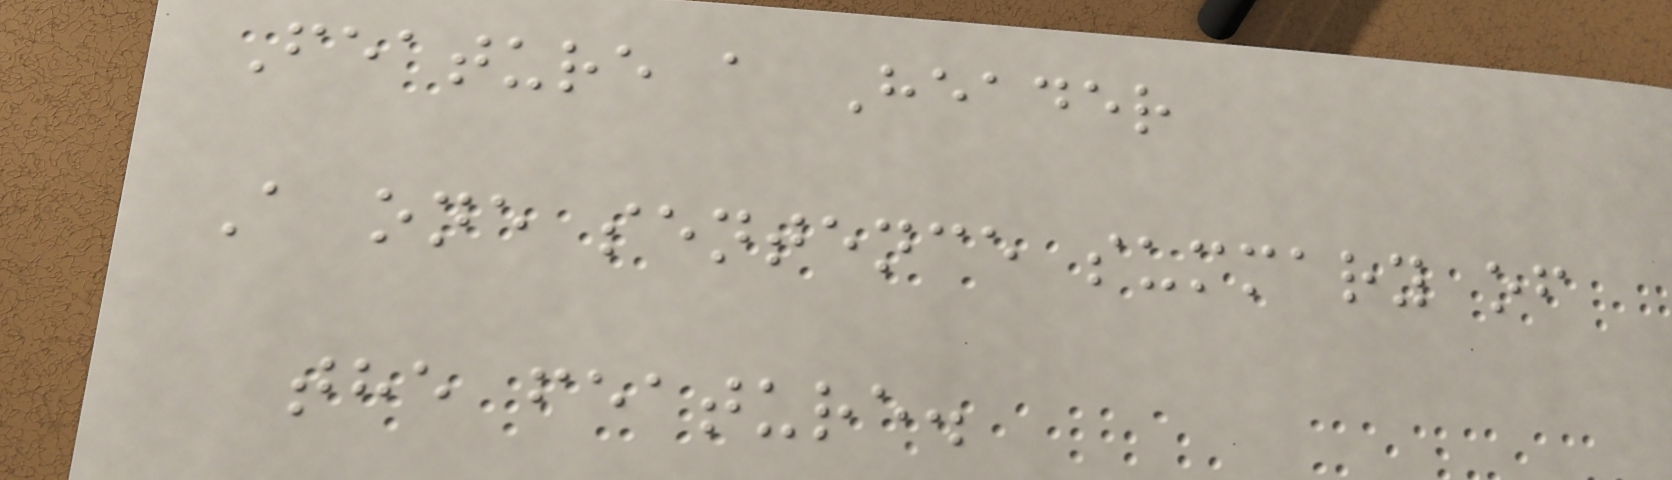Feature a Header
A one sentence summary of
the feature.
